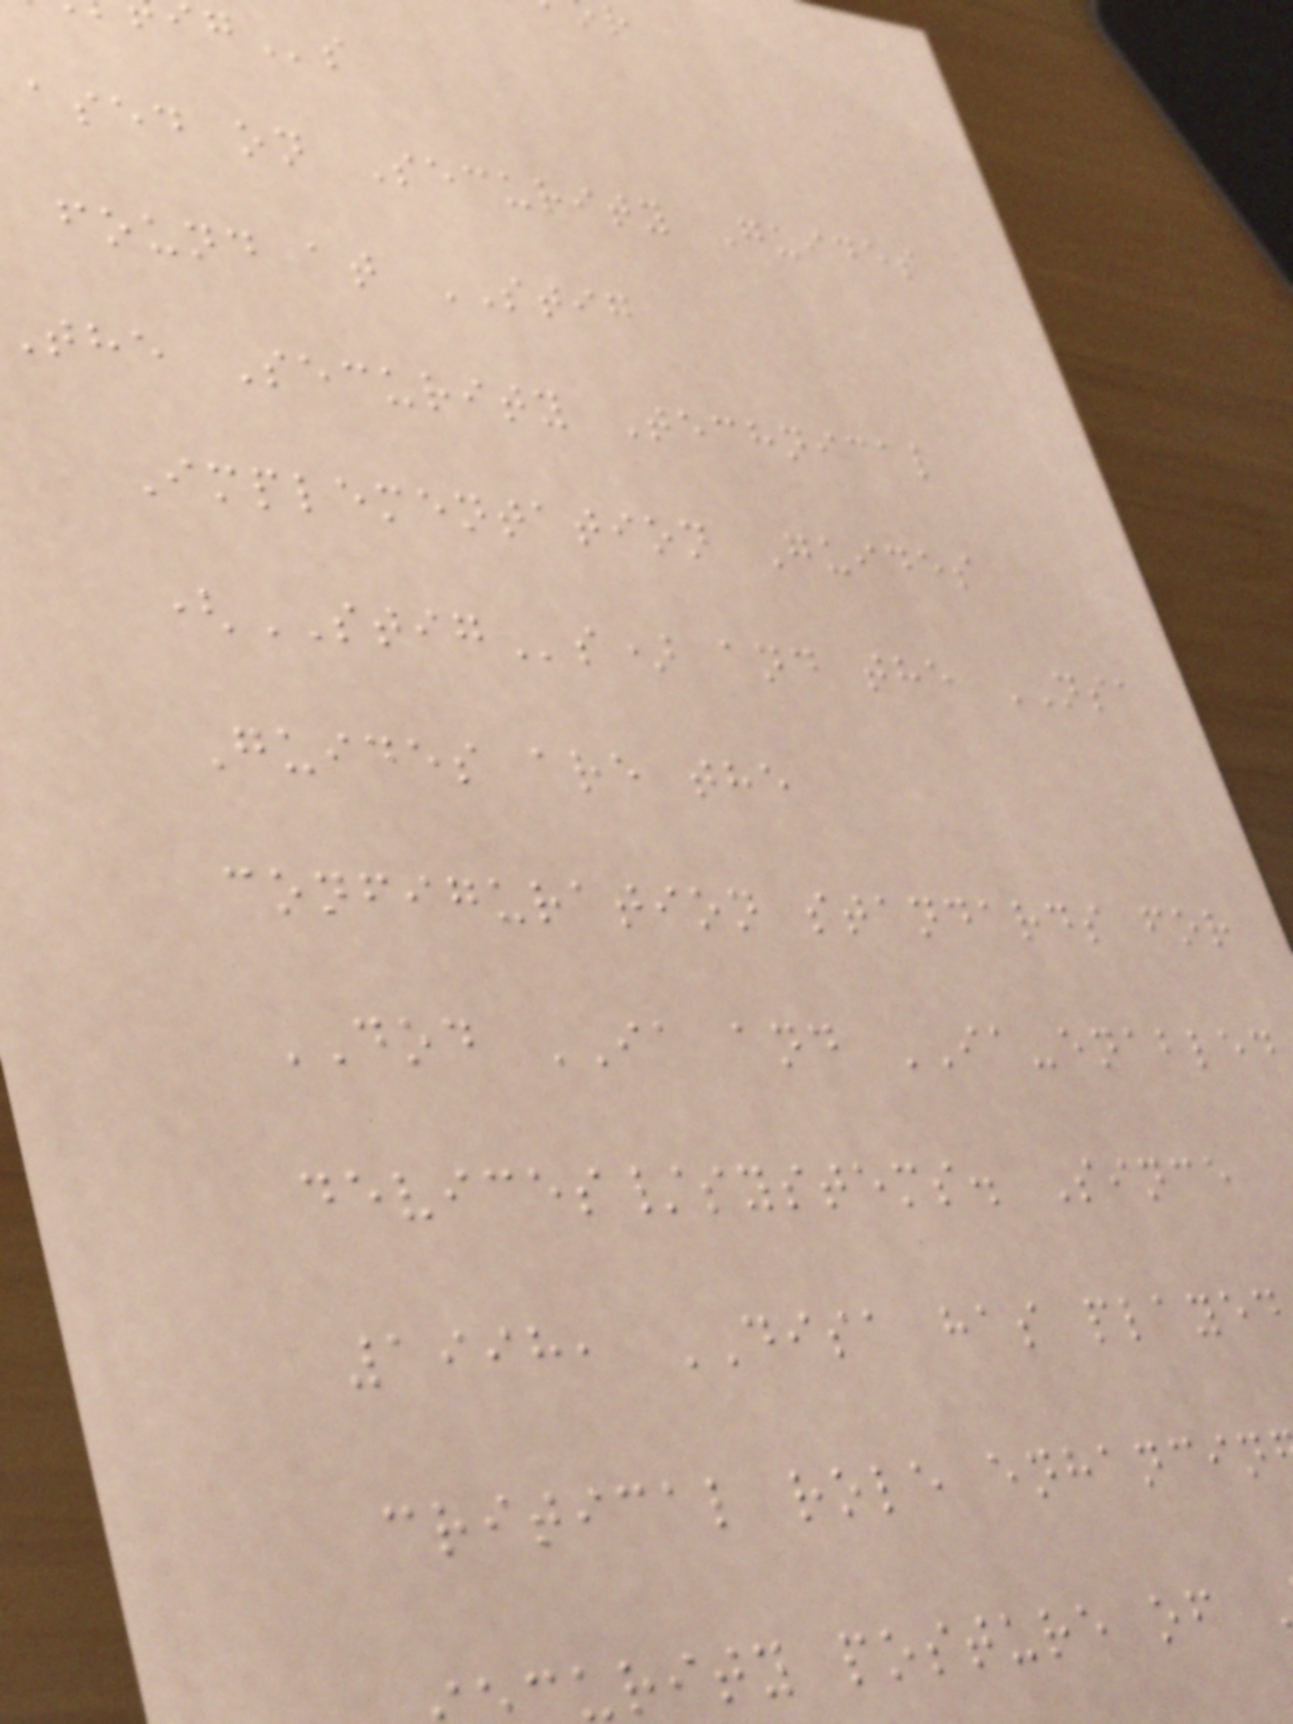ased on Security Guides
found at STIG
the Security Technical
Implementation Guides
(STIGs) and the NSA
Guides are the
configuration standards for
DOD IA and IA-enabled
devices/systems. Since
1998, DISA has played
critical role enhancin
urity posture of
